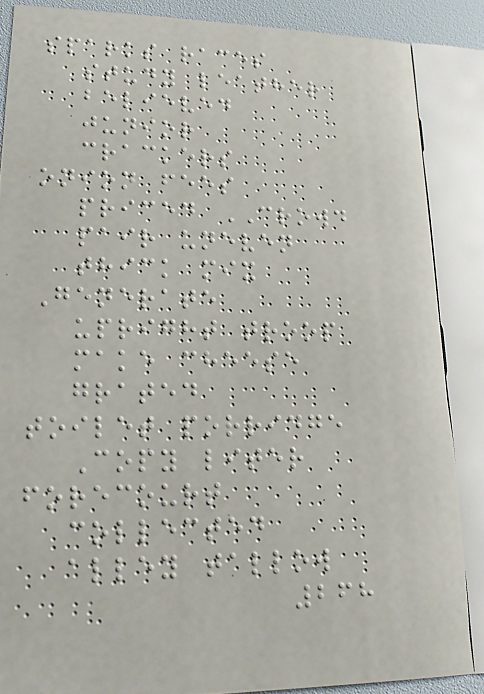sparks races
study leather
believed
junior
crackers
onion fees
priced CROWD
pair uneven
thick mix
Generate
upright troop
make cheese
grated
toilet porridge
Copy liter
forecourt
collected
alley tallow
268
